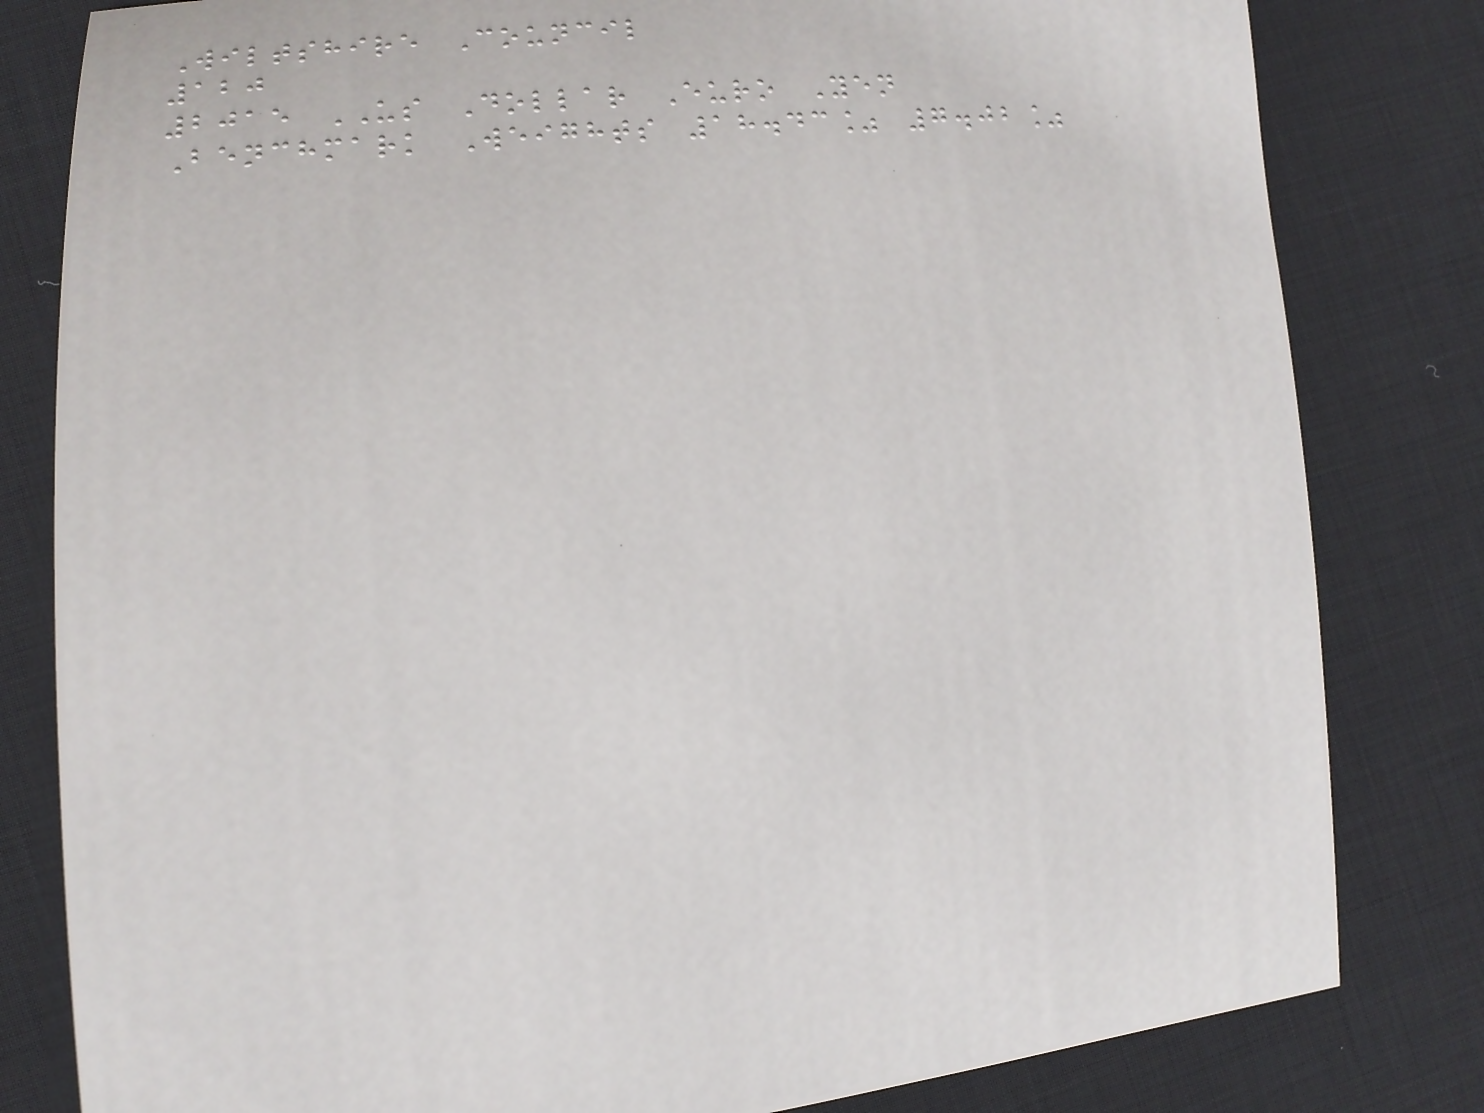Wiltshire Council
120
2015 US Dollar Euro Yen
Benchmark Weights 18.43% 7.02%
